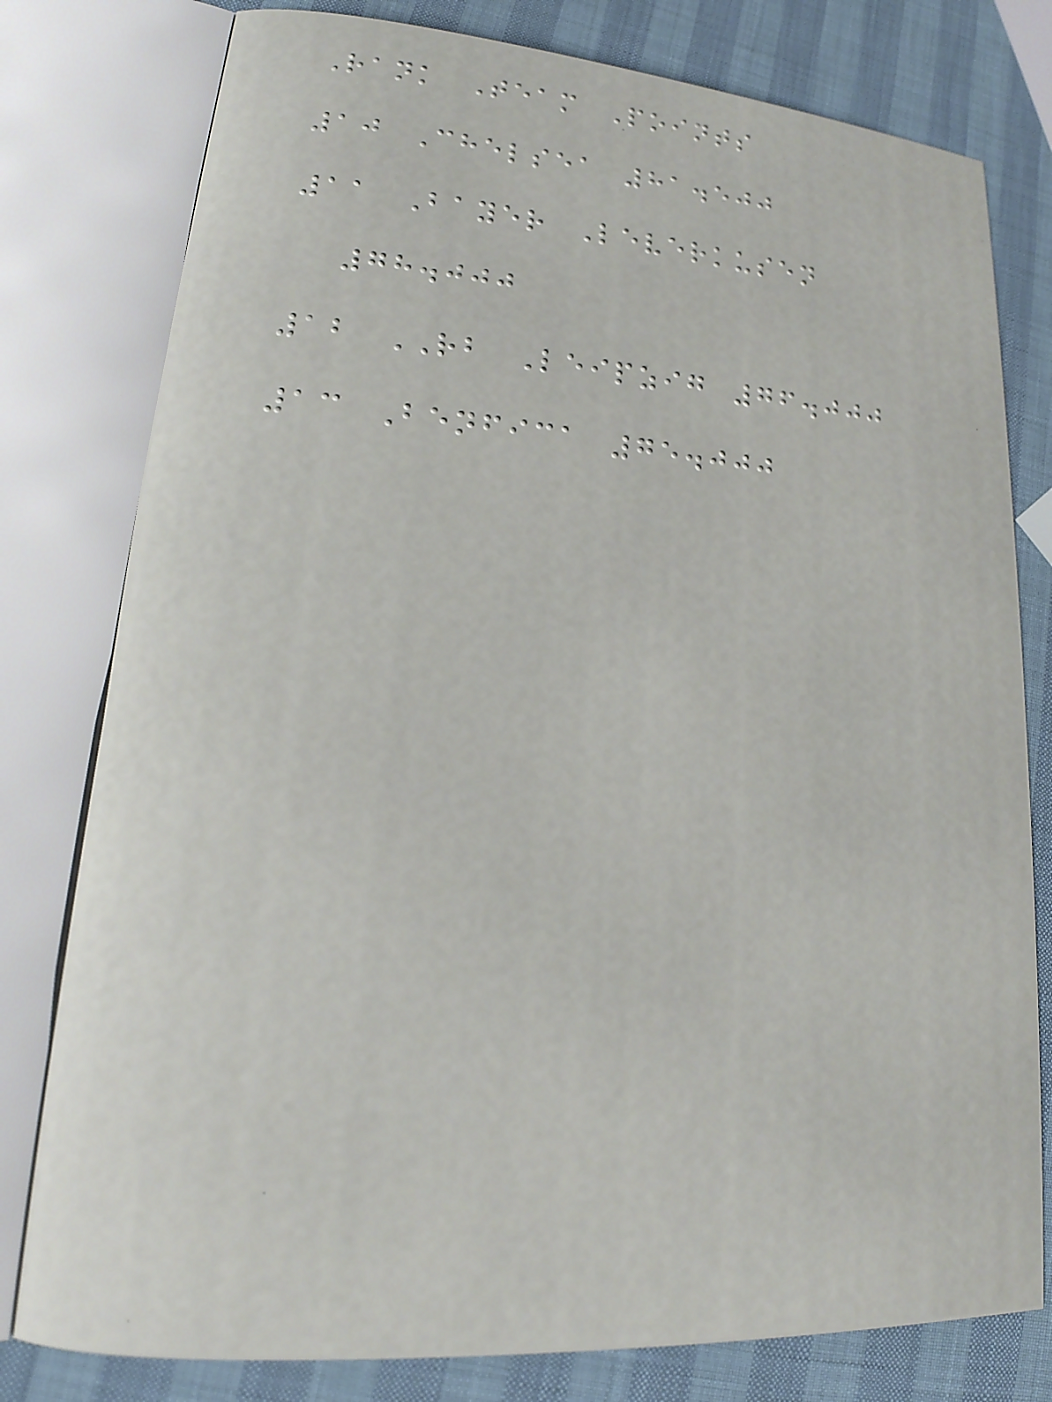Rank Team Points
10 Chelsea 81.500
11 Bayer Leverkusen
78.000
12 RB Leipzig 76.000
13 Benfica 75.000
